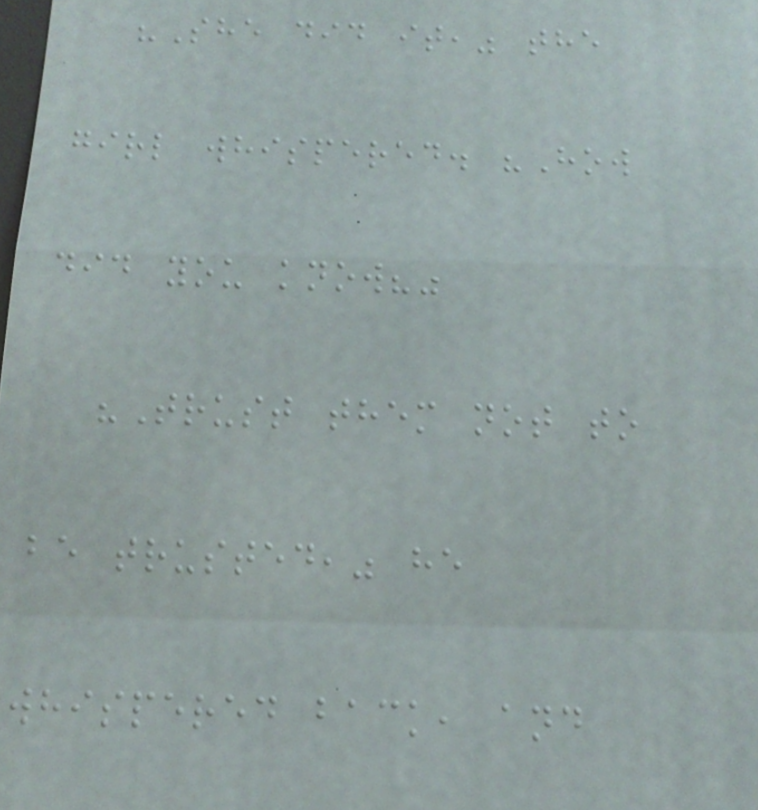"She did it," the
girl whispered. "How
did you know?"
"Trust them not to
be trusted," he
whispered back, and
